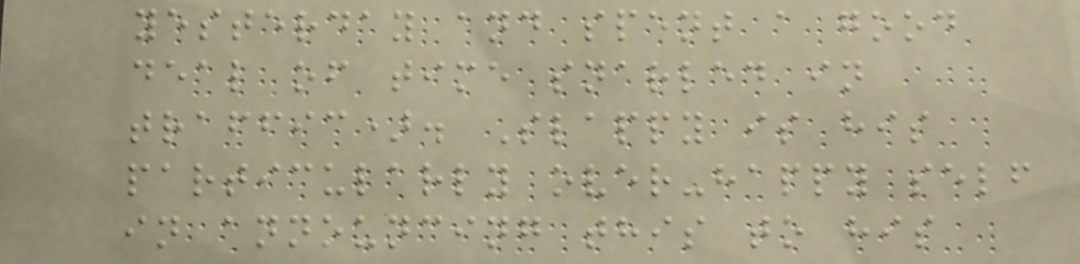yesterday and spent a good
deal of time snarled in
traffic). Slappy is his
particularly over-happy self
in announcing this to his
